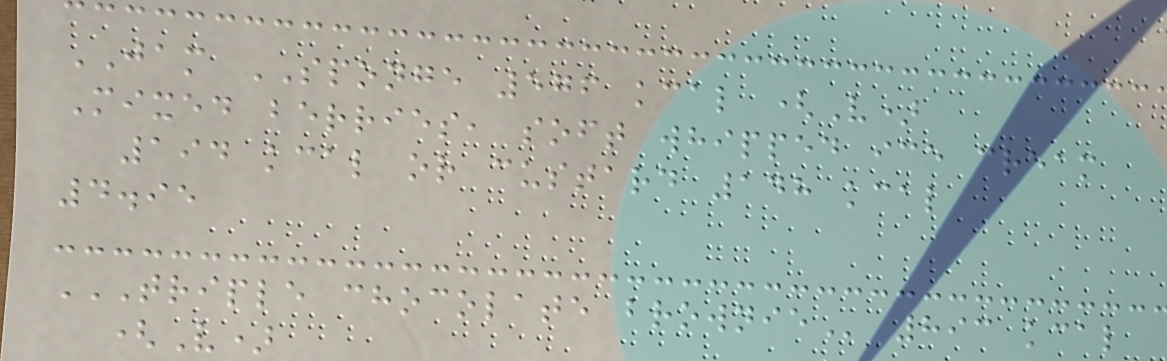JAM SPONGE 576 kcal (V)
Mixed berries, soft whipped ice cream
194 kcal or custard 148 kcal
4.95
TRIPLE CHOCOLATE BROWNIE 893 kcal
(V)
